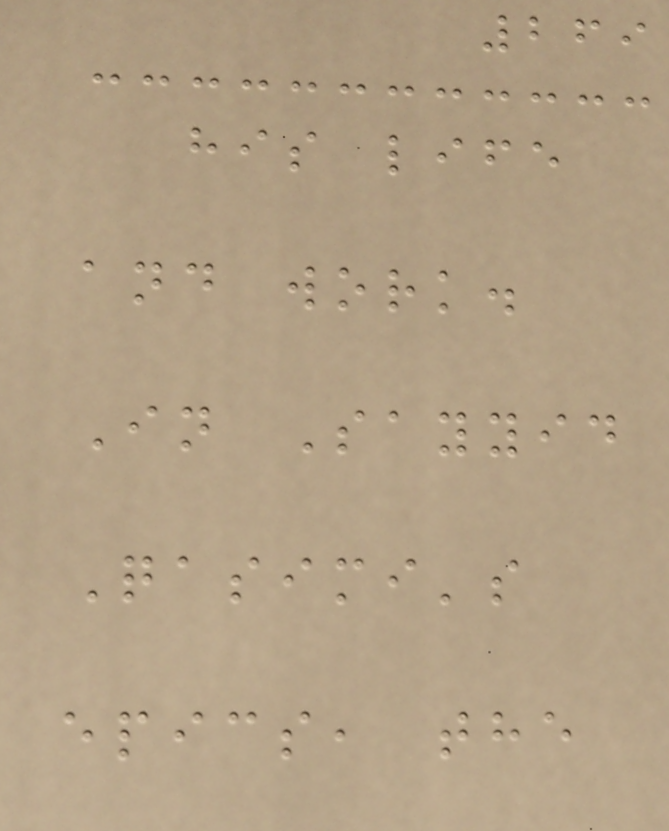269
his life
and work.
In Sayyid
Qasimi's
epics, the
